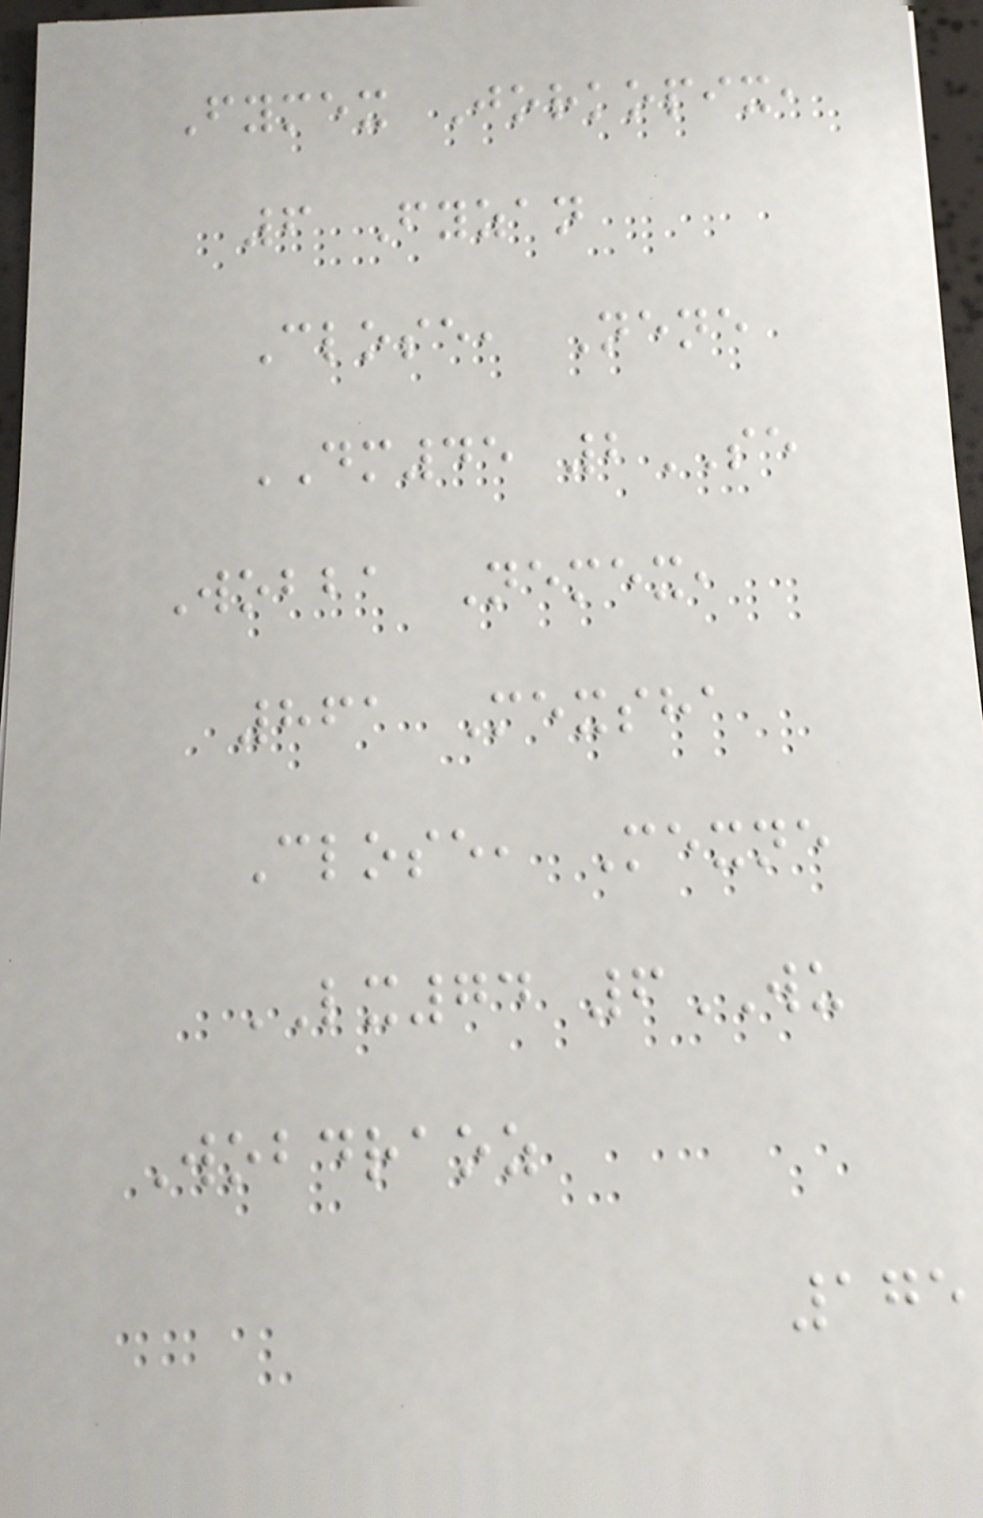Fymex Jorkopix,
6 Fyzan
Close, Nene
DM45 2SE
Wobba Nemex,
861 Mexsha
Close, Mexne
LX74 6WU
Wobdraoz
175
